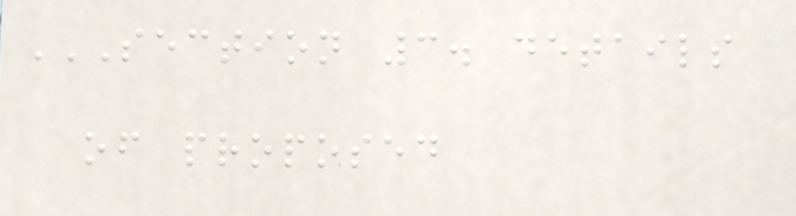SECTION 3. DETAILS
OF PROPOSED
